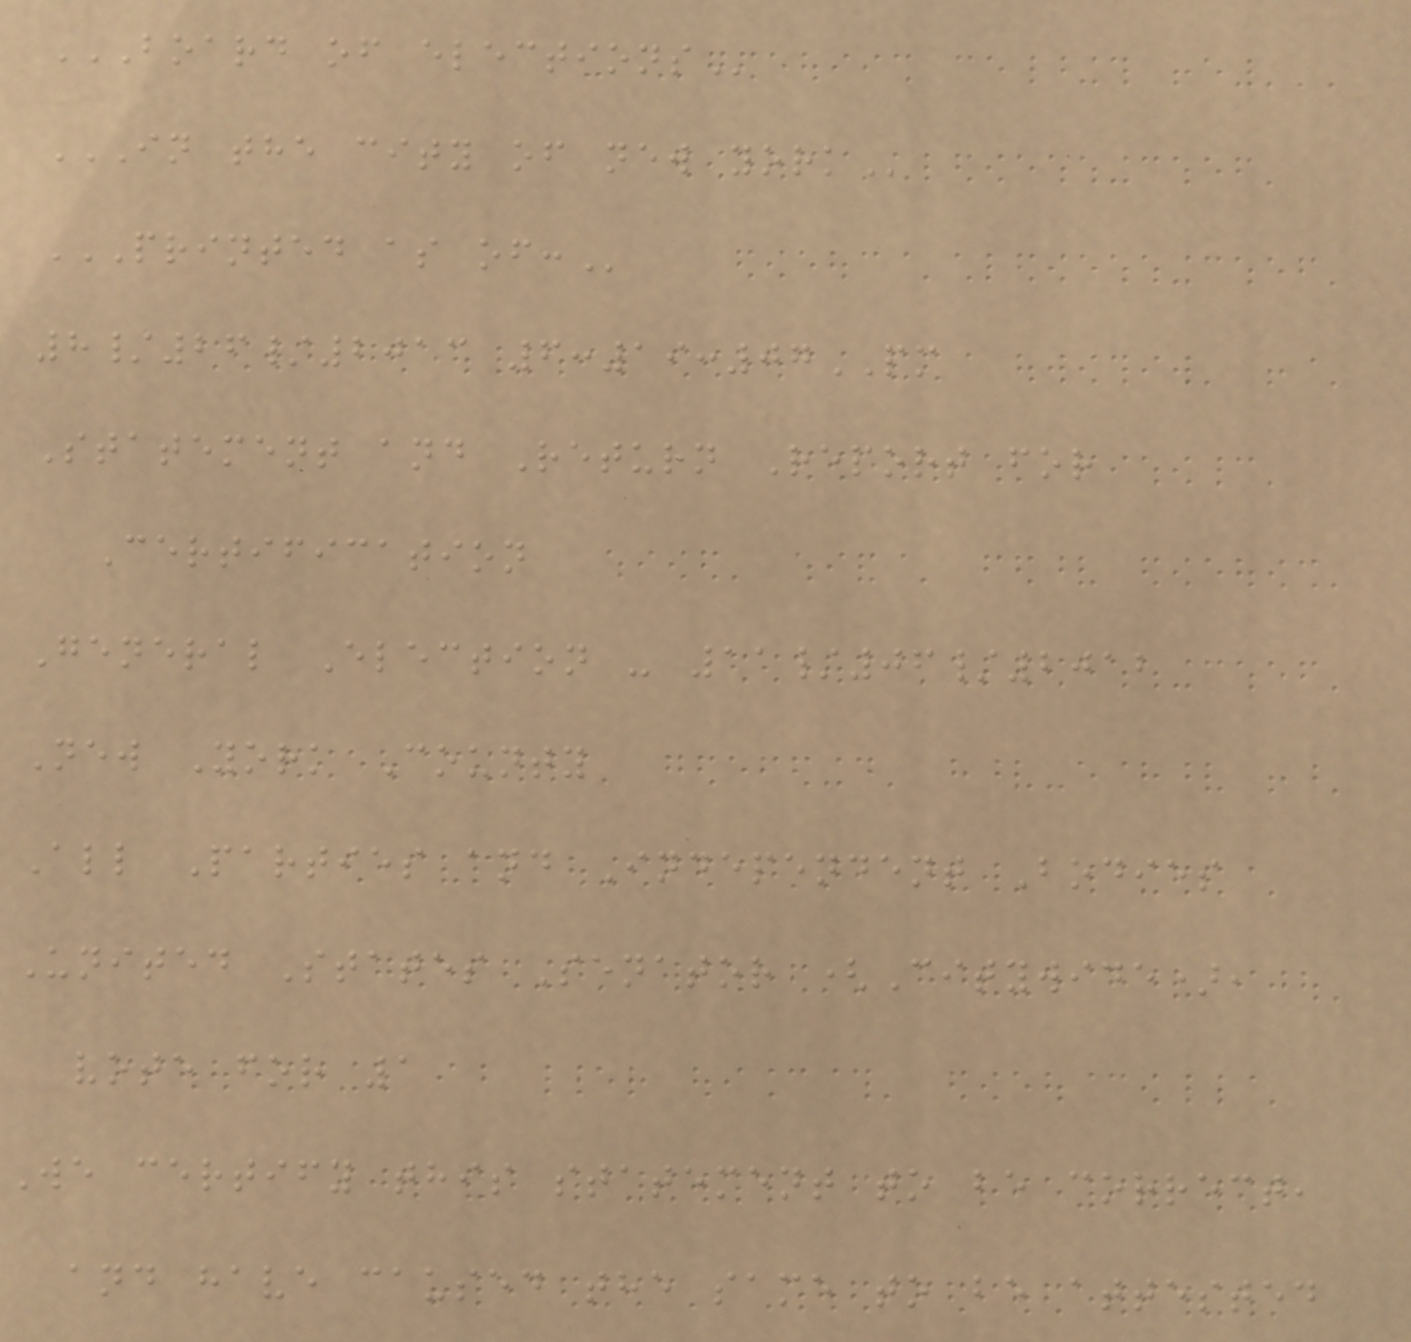BOARD OF ELECTIONS
IN THE CITY OF NEW YORK
PRINTED AS OF:
8/26/2013 6:19:07PM
Statement and Return Report for
Certification
General Election - 11/06/2012
New York County
All Parties and Independent Bodies
United States Senator (Citywide),
vote for 1
We certify this statement to be correct,
and have caused the same to be attested
